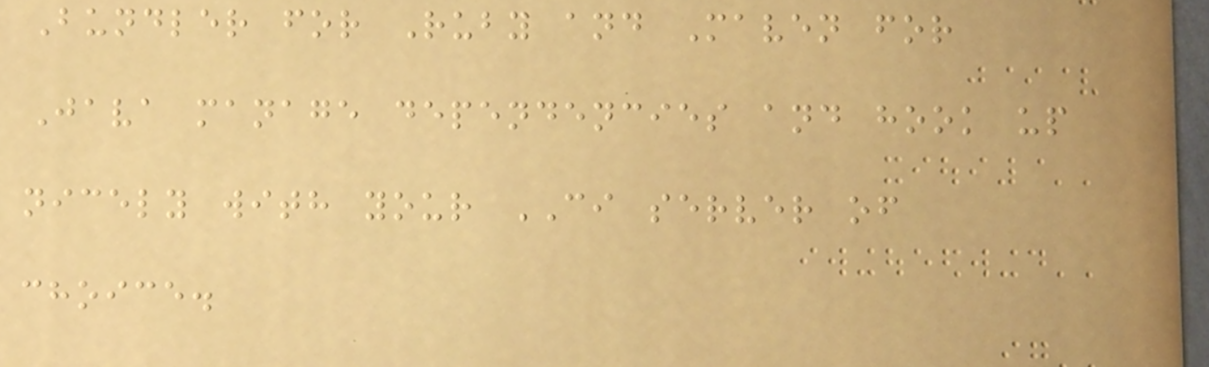Bundler for Ruby and Maven for
Java manage dependencies and hook up
nicely with your CI server of
choice.
